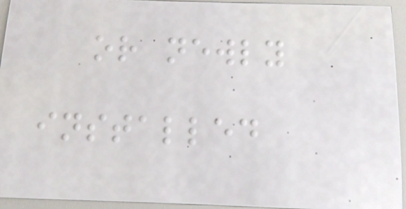or newly
installed
